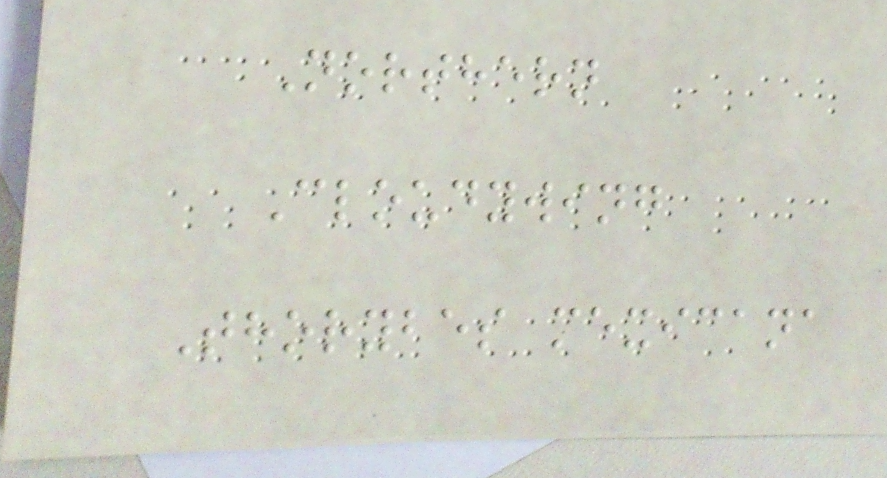Northern
Cloudywing
Thorybes mexicana
